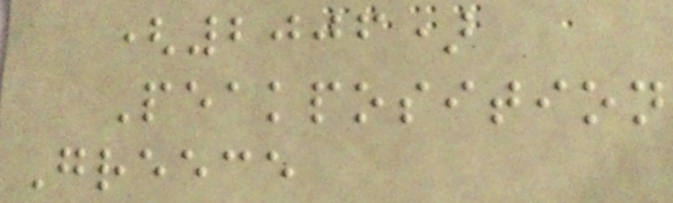(2006)
Peakposition
Greece
